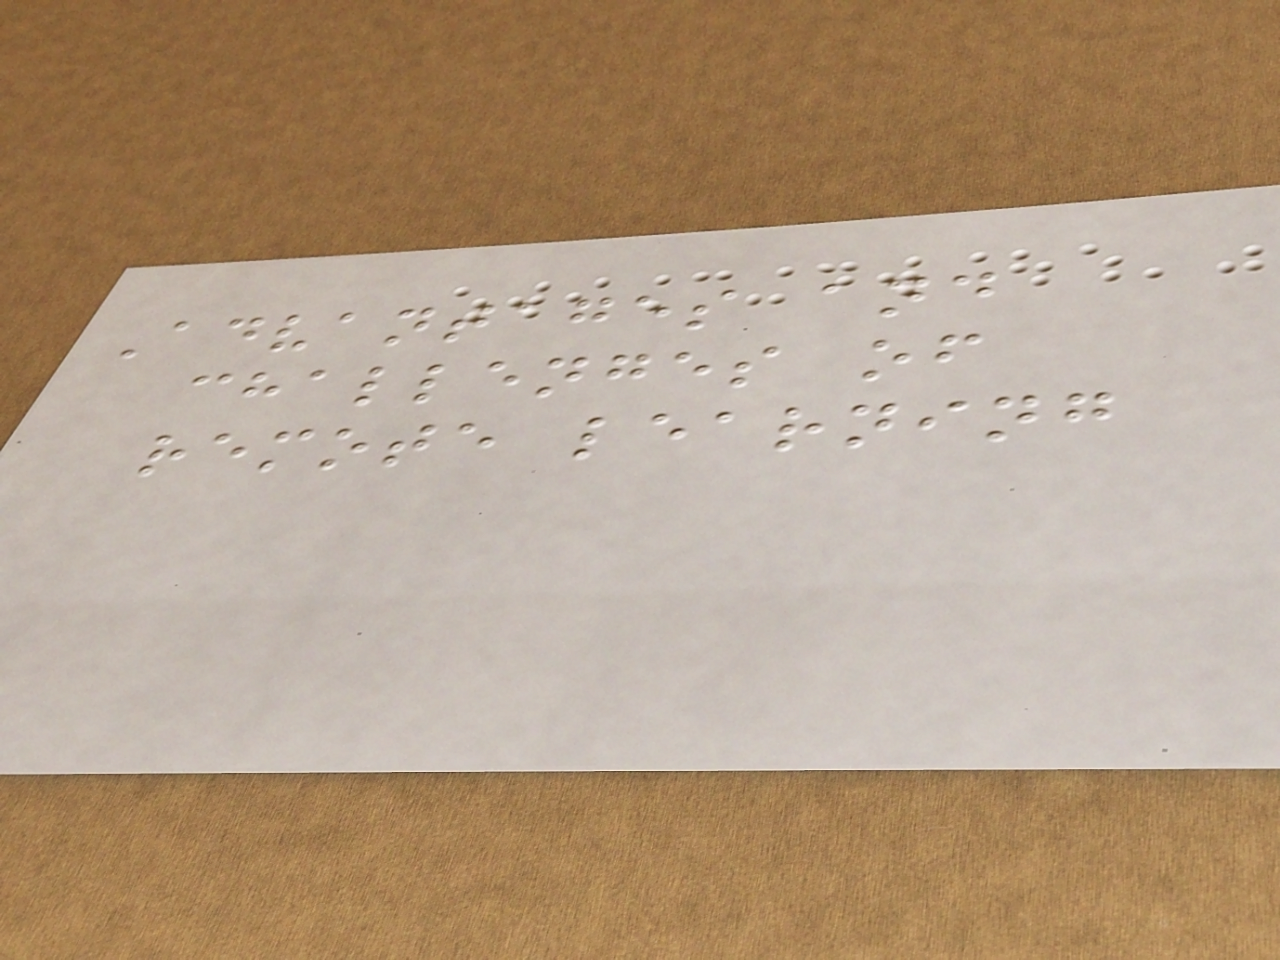Advantages and
challenges of
remote learning
